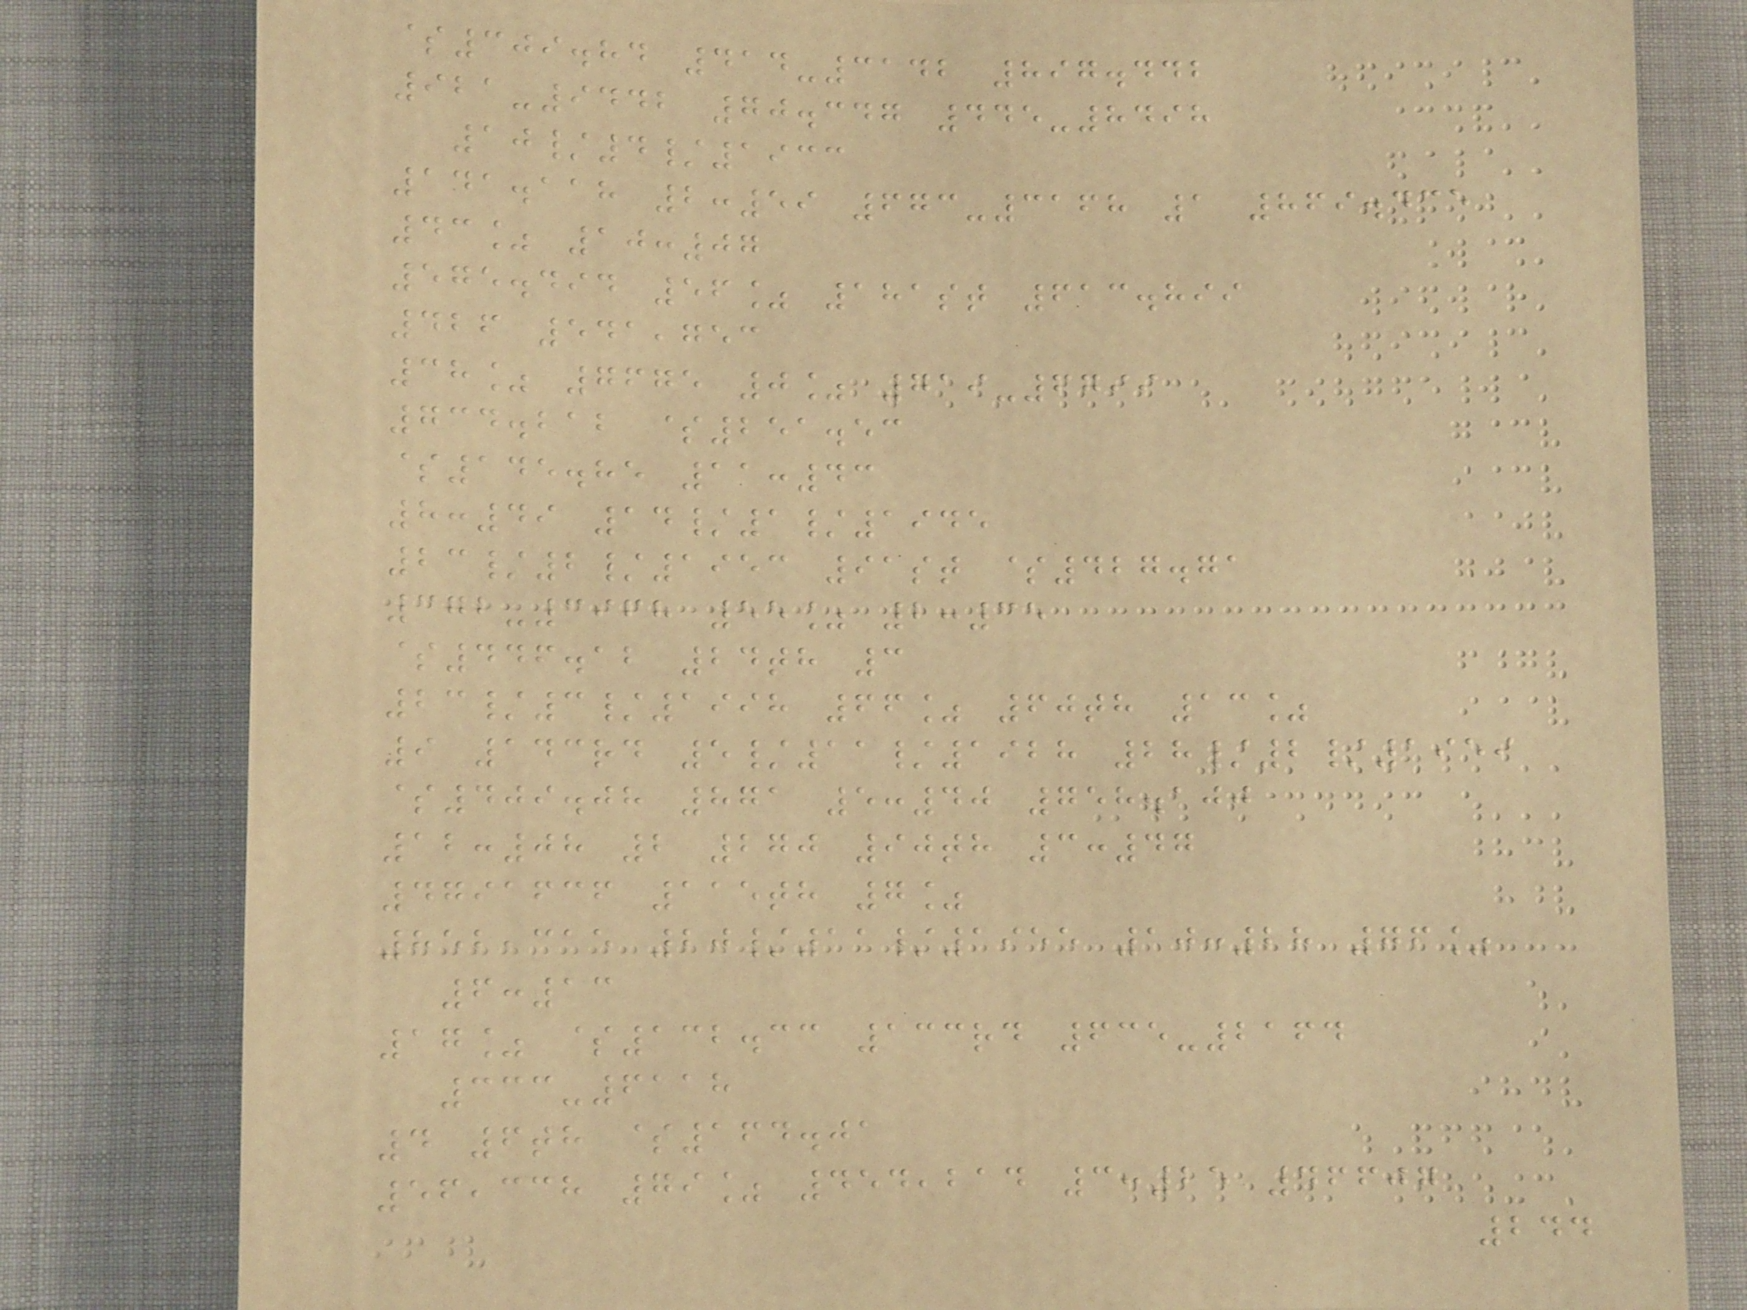$309.84 414-3142 897.442
921-9442 70.347 445-8498
10/4/1933
141.118 2:59 673-3168 1 869.435
43% 10:07
575.494 56% 181st 613.899
426 541,753
38% 7675 0% 719-6799
734.212 $251.53
$145.85 11:43
8:49 14/1/1945
23/2/1953 91st $427.71
372-3968 55% 2:35
$446.12 24th 3
23/3/1998 66% 60th 13%
9 143rd 5/11/1928 28/2/1959
$409.08 871 5:40 758.100
12:08 2 270 90th 3:47
4791636 115th 7%
852,315 20/11/1955 10:28 76%
6:13
17% $132.33 133rd 635-2164
333-6118
4 6th $164.01
56,338 79% 454,214 3:25 46607
244
